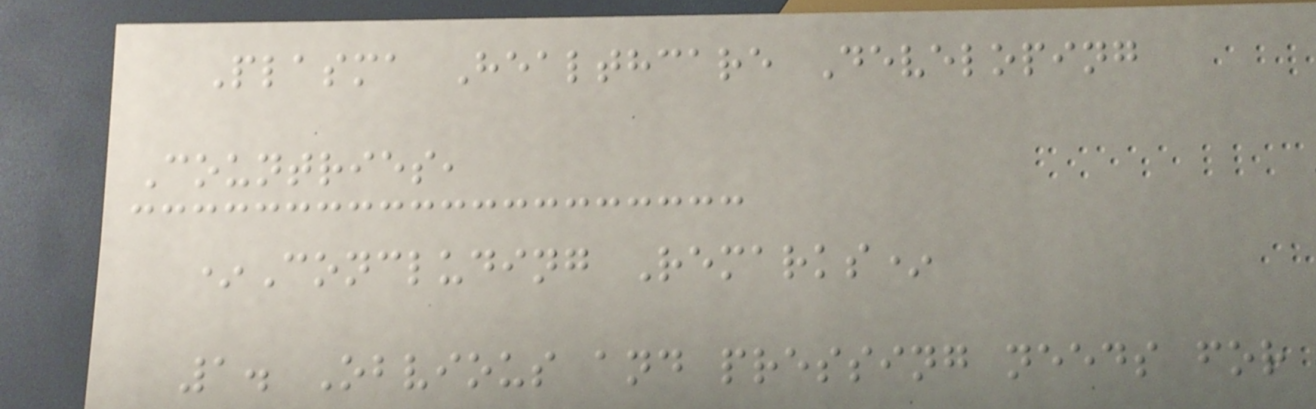Plasma Healthcare Developing
Countries,
*Concluding Remarks*
1. Obvious and pressing needs for
